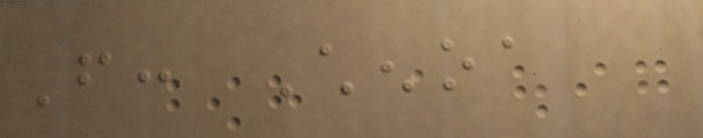From: Chenoa
